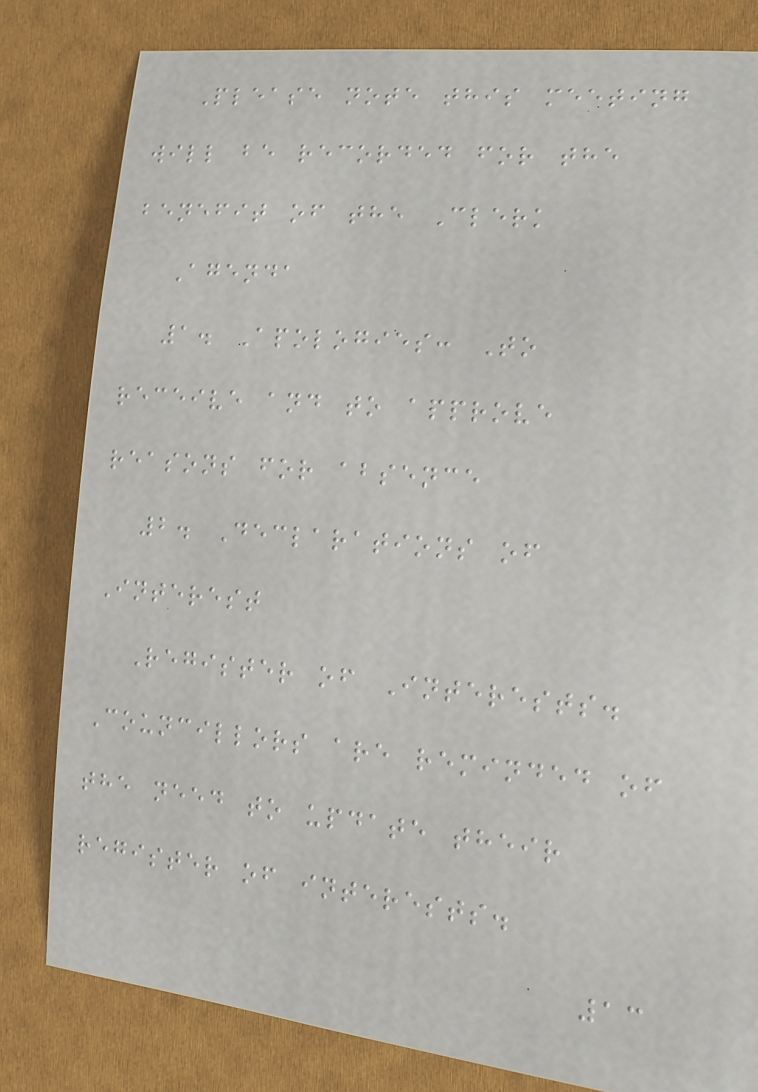Please note this meeting
will be recorded for the
benefit of the Clerk
Agenda
1. Apologies: To
receive and to approve
reasons for absence
2. Declarations of
Interest
Register of Interests.
Councillors are reminded of
the need to update their
register of interests.
13
